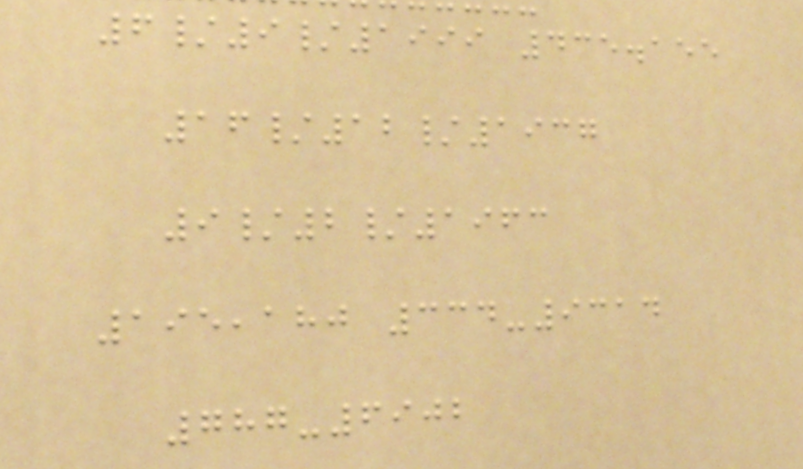6/9/1999 435.155
16/12/1937
9/2/1963
195,180 334-9314
787-6902
